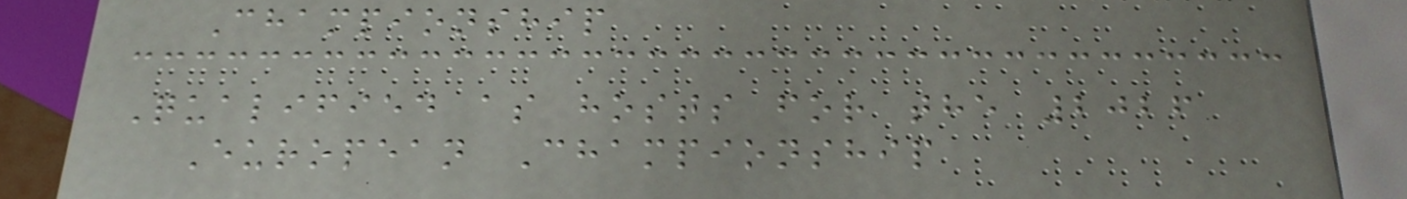Championship
Qualified as hosts for the 2026
European Championship
